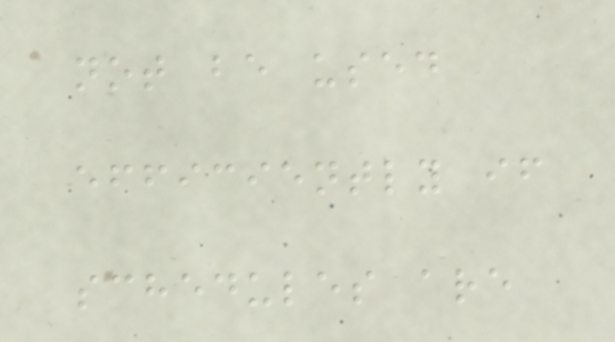not be used
efficiently if
schedules are
